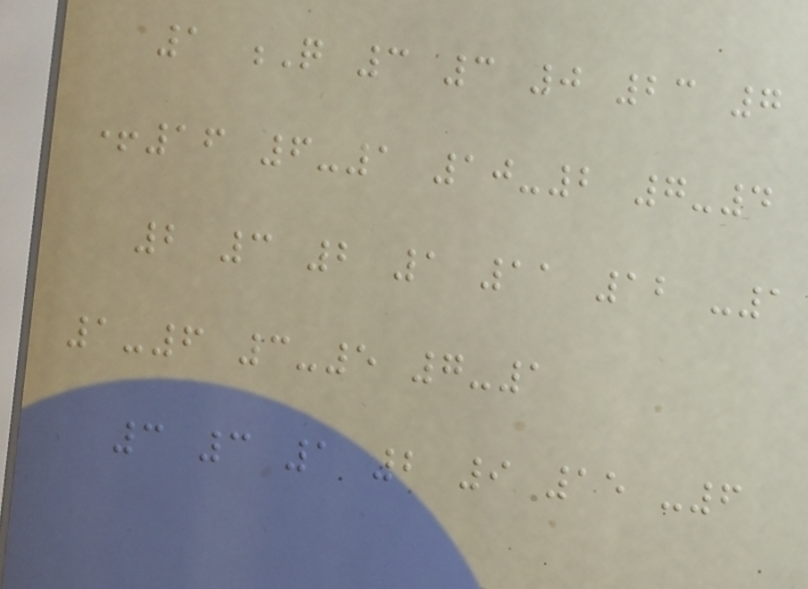1 Q 3 3 0 23 7
+16 6-1 10-2 7-4
2 3 2 1 11 12 -1
1-6 3-5 7-1
3 3 1 2 9 15 -6
